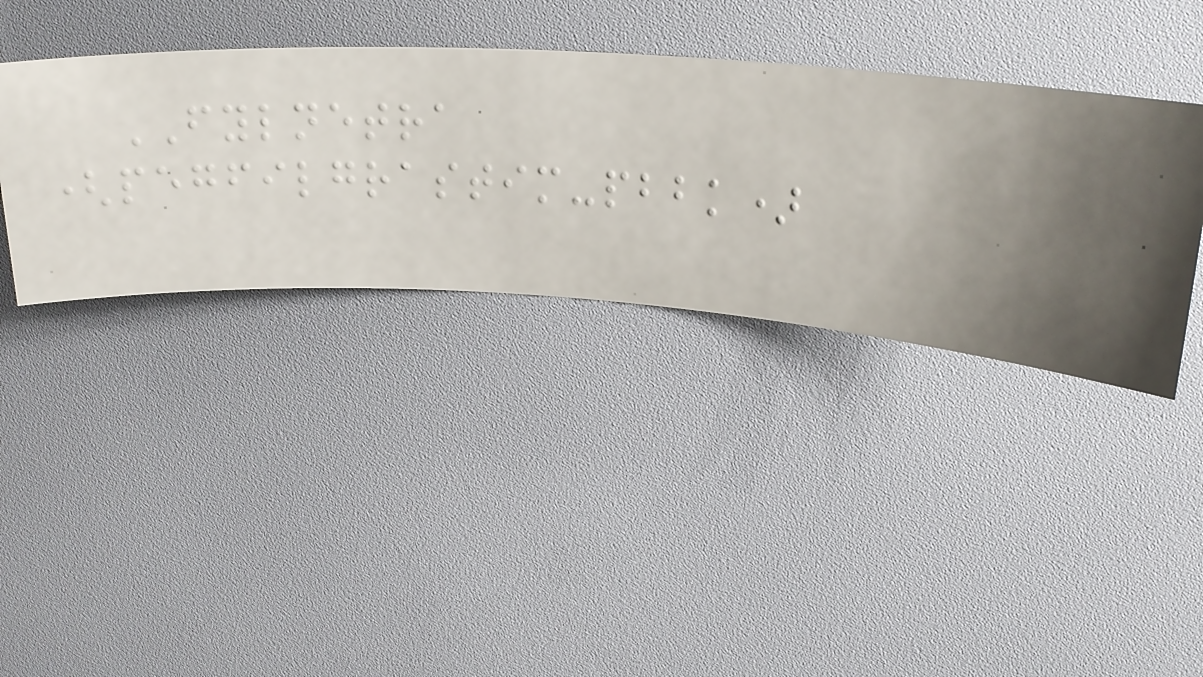FYLNETRA
(pegfilgrastim-pbbk)
